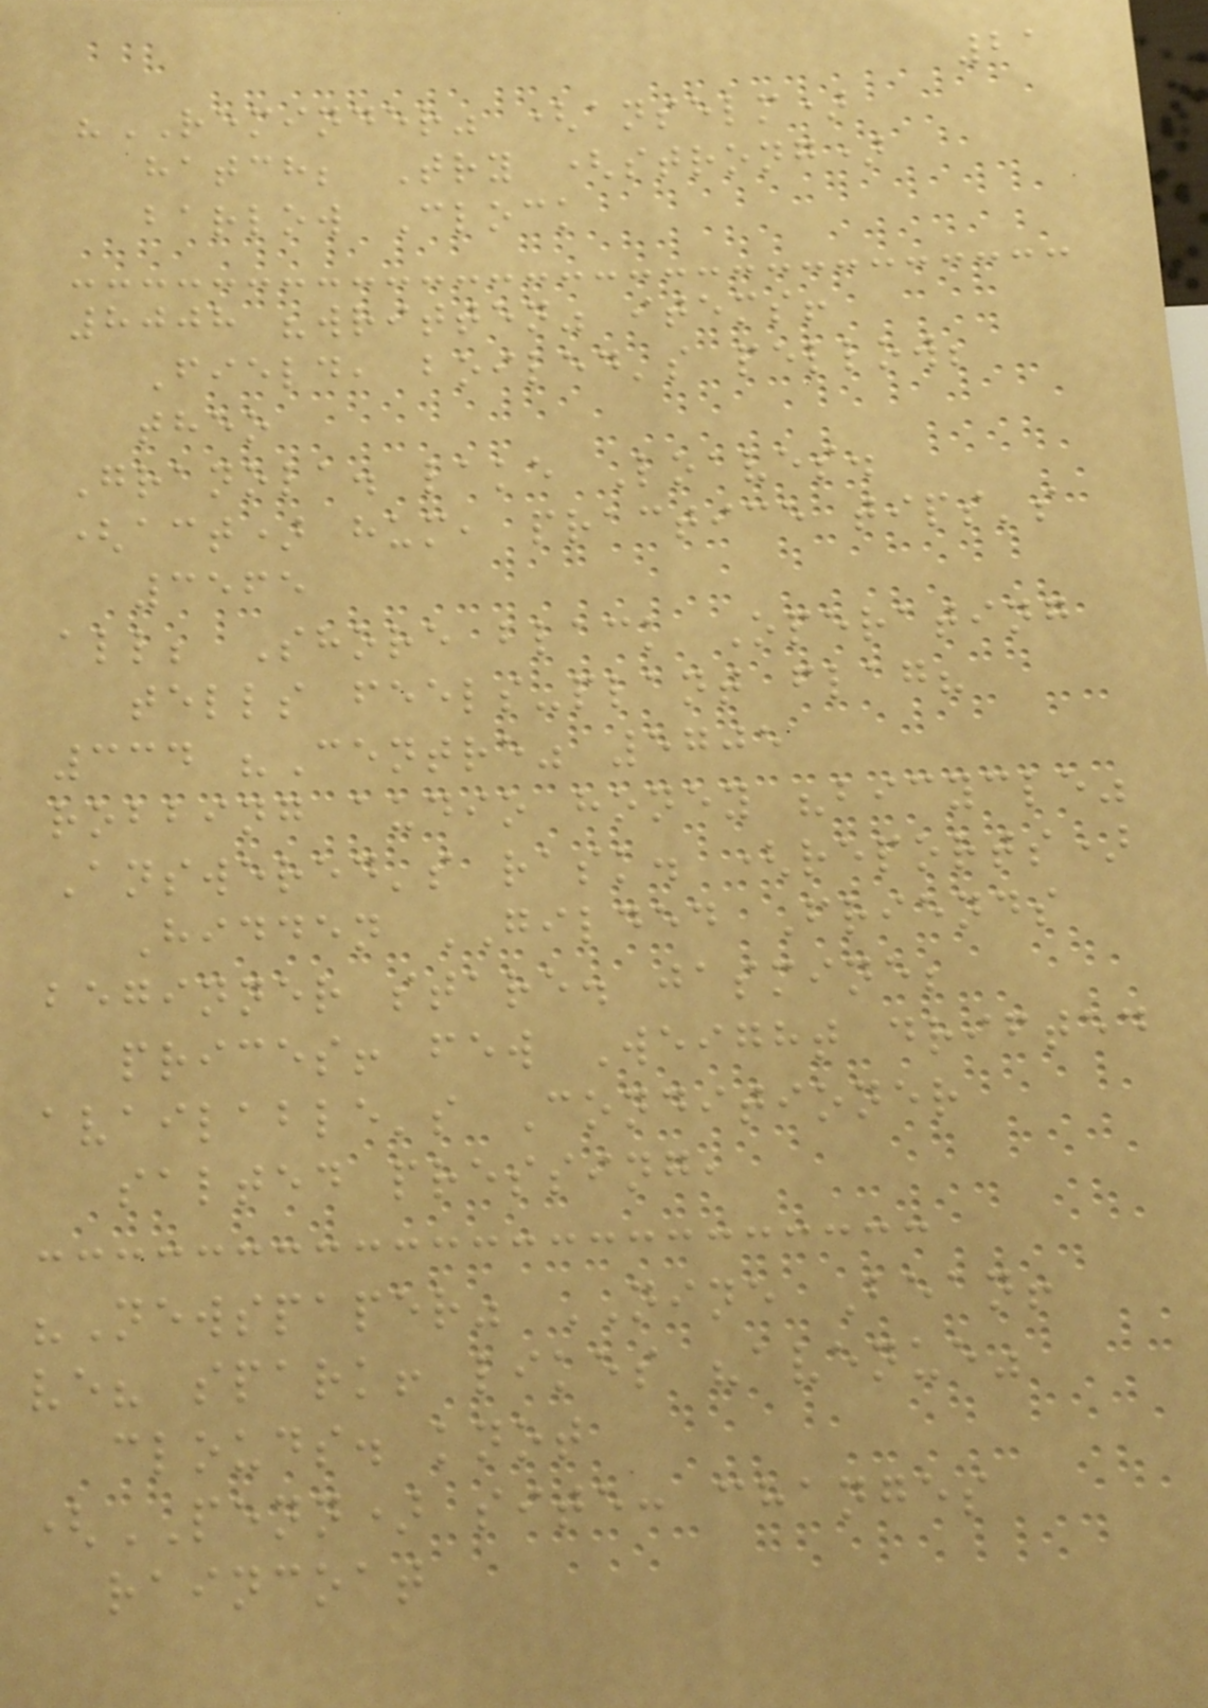21
"REMINDER" (anselm)
hatch; Try (strong)
barlow Clock
8008 "written" items!
Field, boiled's pellow;
theo
Granola. lake Loaves.
(act) hum, practice tips's
3565
all; Shore black Operating
tells feels-plant flag?
334 "Centre" 5705
robbing audio honey "bicycle"
Answered's rask. (reports)
Hidden GILDED Friends
beginner stare. jasmine;
prices! few Weight drifted
available's Conditioner
salted pressing,
"Newspaper" NINE Bean!
ve? spark! likes "avenue"
clouds. knot
(PENN) site: changes
raincoat
